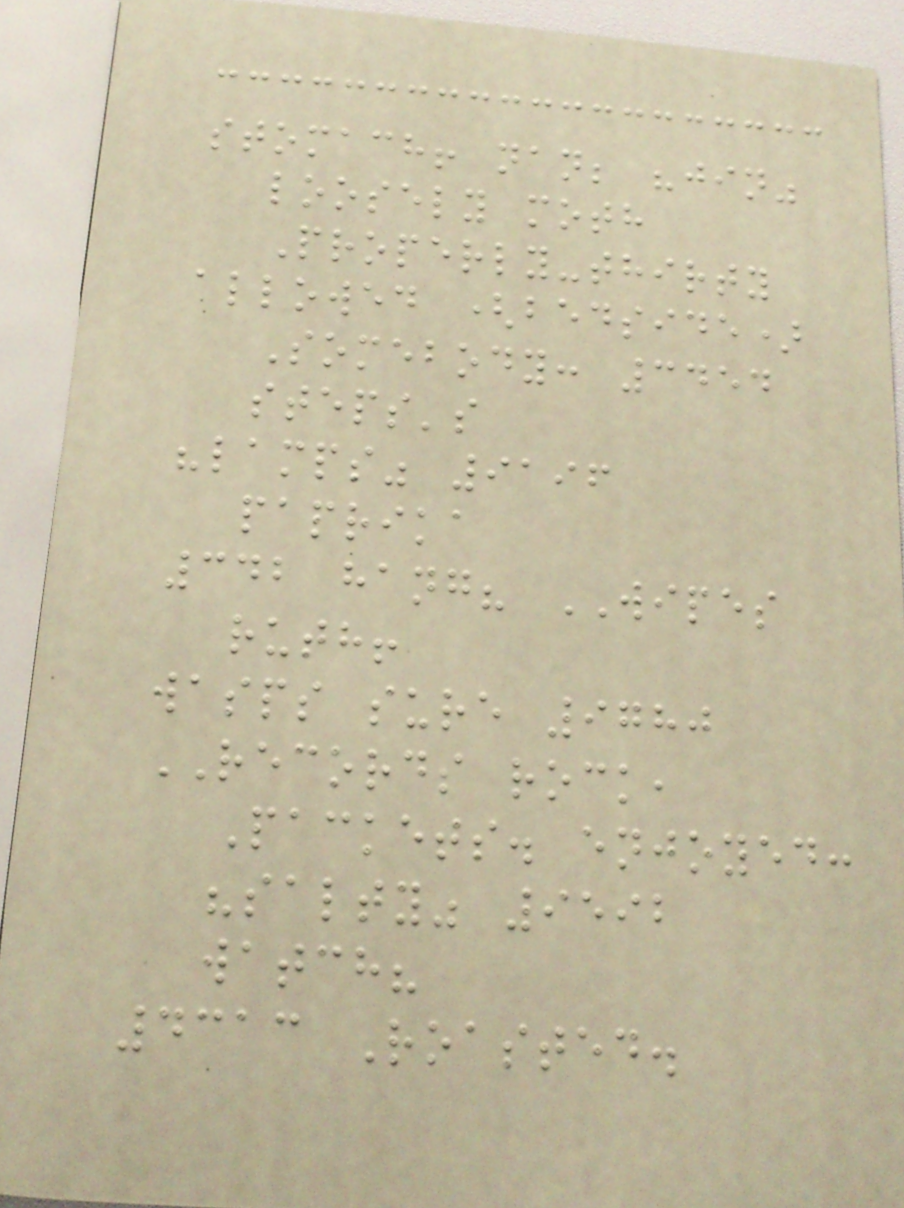stomach! nan; "jin"
loosely moth
Properly-thirty
allowed (bedside)
Somebody: 3454
steps's
"lamps" 9196
paprika
342 hang? WIPES
ruth!
wasps sure 9780
RECORDS rock,
Packets. enjoyed:
"salty" 9592
watch?
4313 Roasted.
